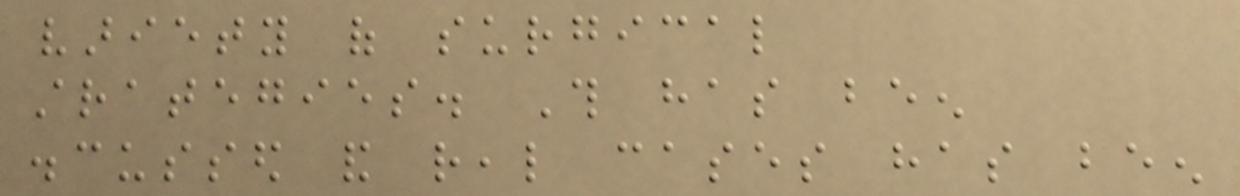variety of surgical
strategies. This has been
discussed and real cases has been
